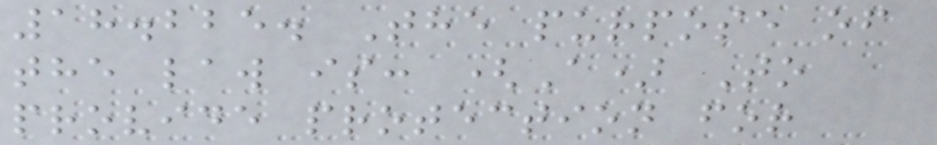18.225. The purpose of
the law is: (A) To
provide protection for
